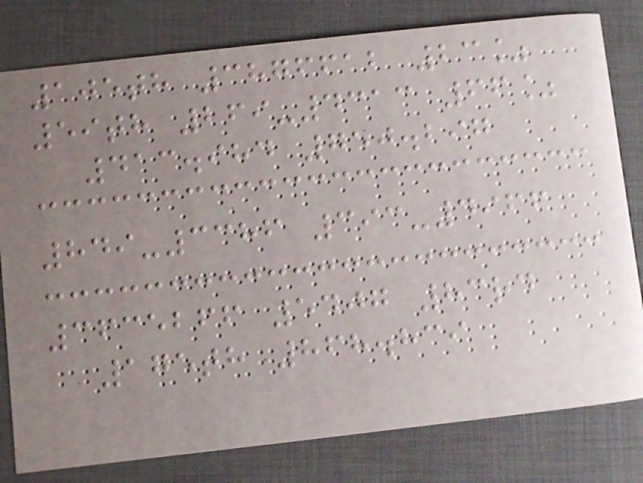105th 3876612 23%
59th 269-4313 66%
413.984 750.297
849-3386 393-4966
3635266 5407 83rd
175th 868.839
